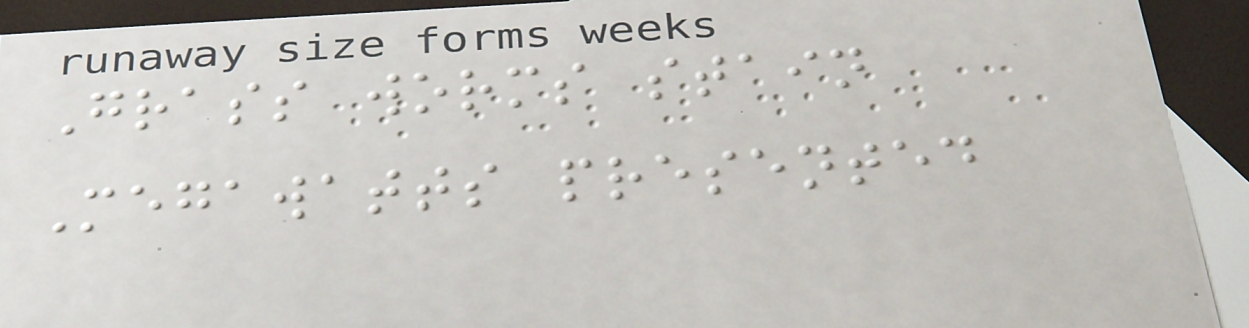Grass worms stain
Megawatts presented
